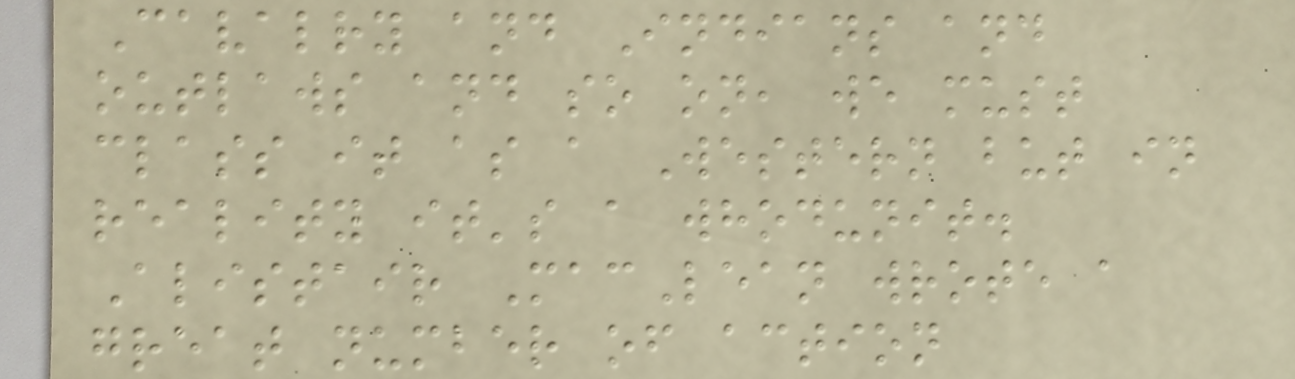Cavalry and Indians and
outlaws and so on, we must
class it as a Western but in
reality it's a whodunit.
Alistair MacLean wrote a
great number of action
